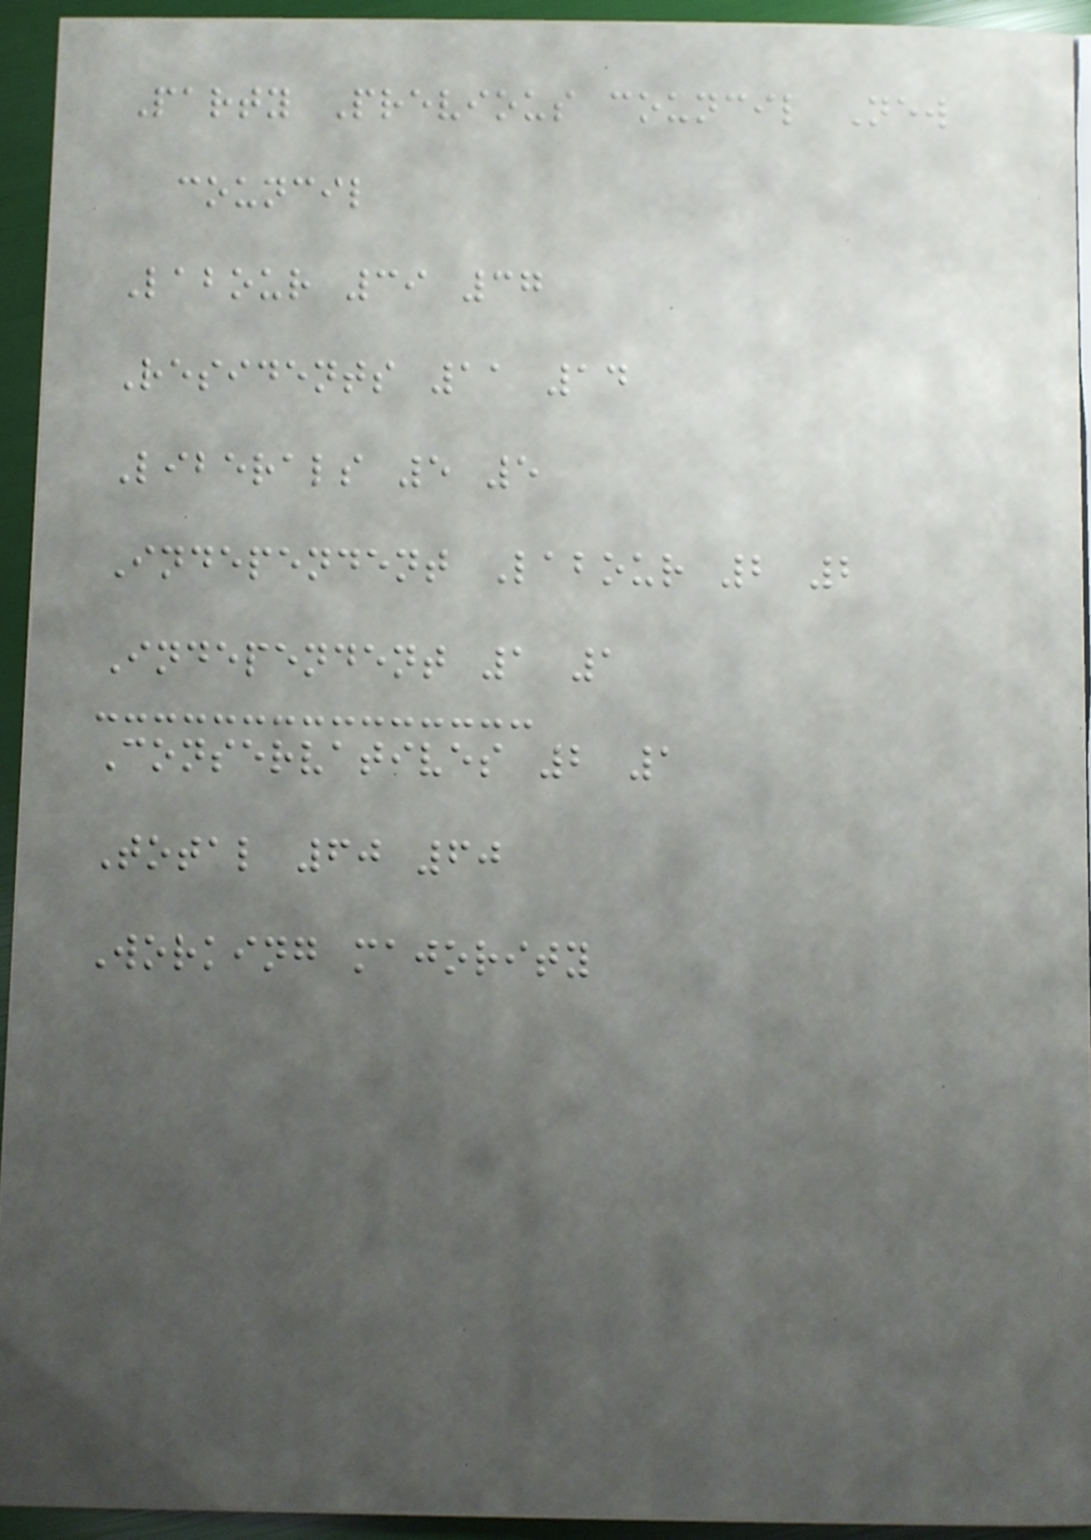Party Previous council New
council
Labour 39 37
Residents 11 14
Liberals 5 5
Independent Labour 2 2
Independent 1 1
Conservatives 2 1
Total 60 60
Working majority
